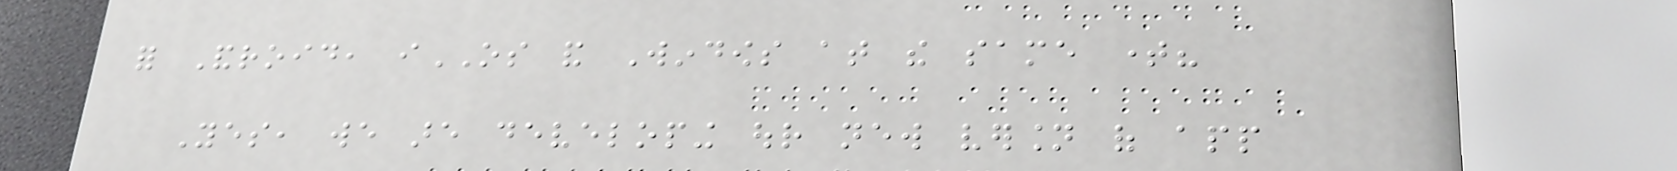for Android, iOS and Windows at the same time?
Yes, we are developing our new version of app
